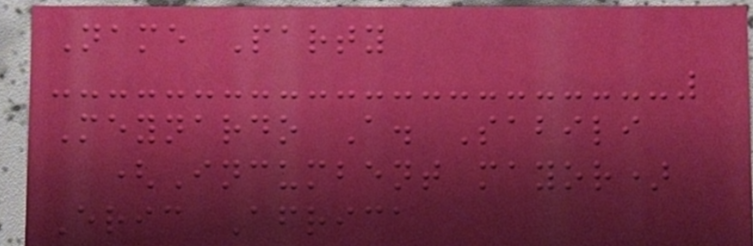Name Party
Meynardo A. Sabili
(Incumbent mayor)
Eric Africa
